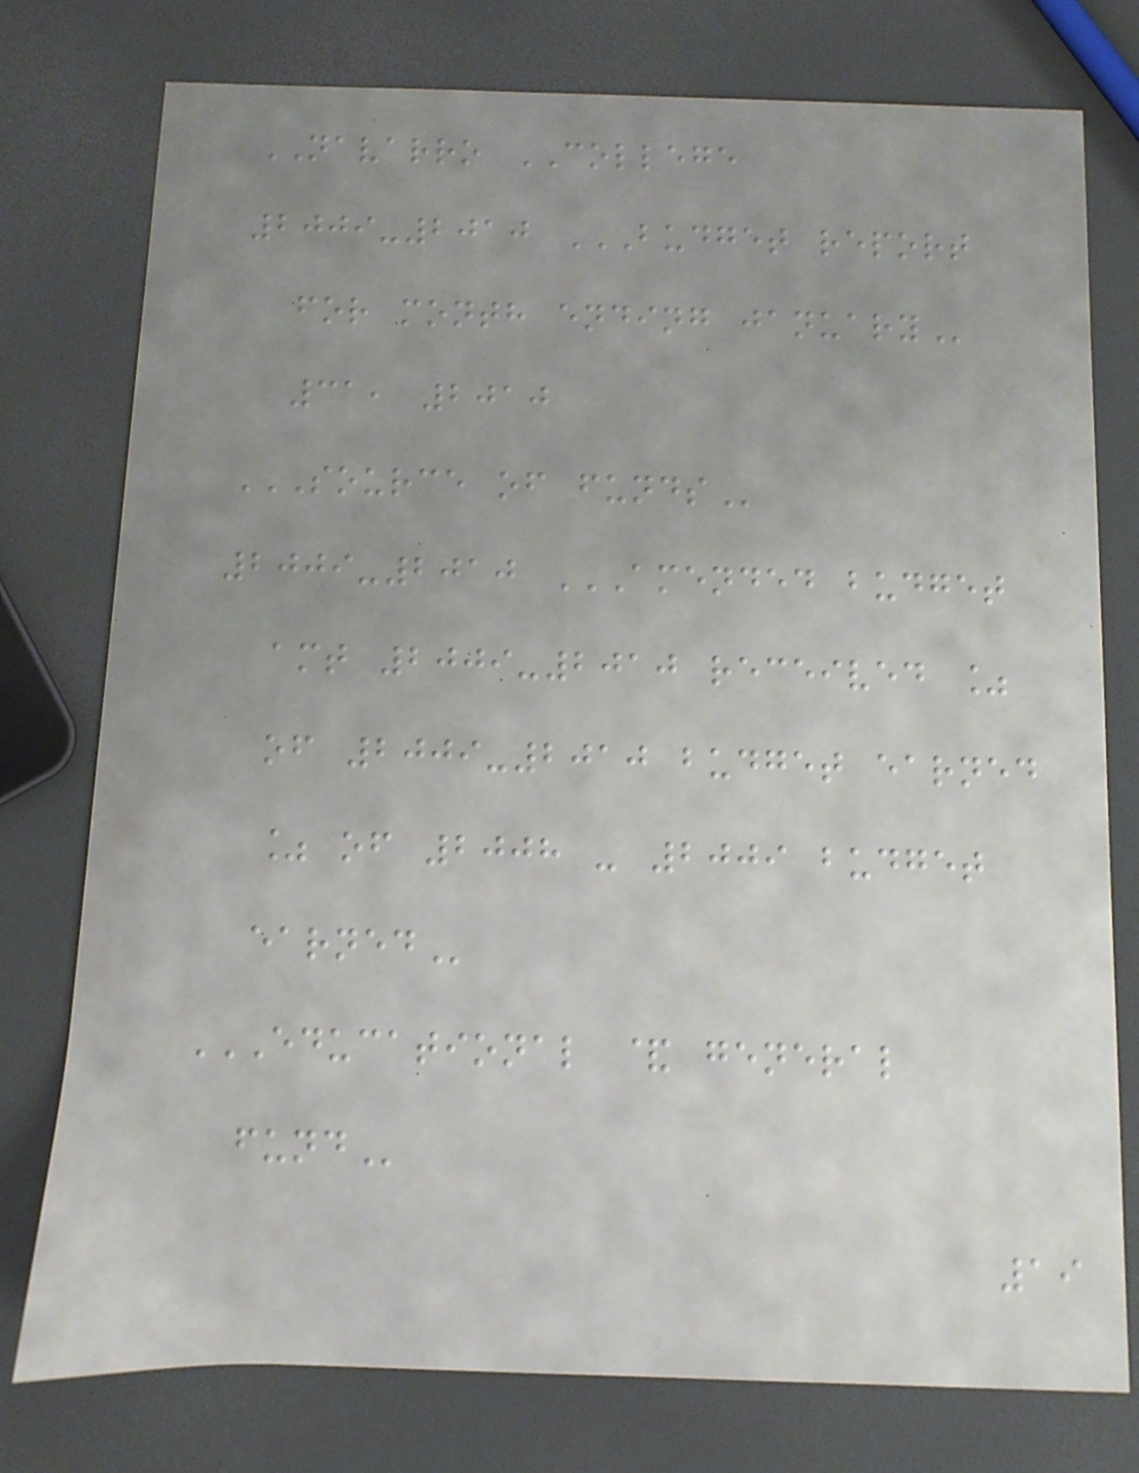NAVARRO COLLEGE
2009-2010 BUDGET REPORT
FOR MONTH ENDING JANUARY
31, 2010
SOURCE OF FUNDS
2009-2010 AMENDED BUDGET
AMT 2009-2010 RECEIVED %
OF 2009-2010 BUDGET EARNED
% OF 2008 - 2009 BUDGET
EARNED
EDUCATIONAL & GENERAL
FUND
19
